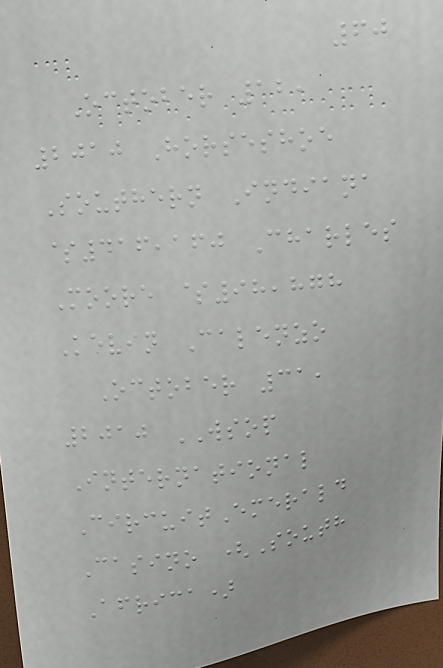60
October 12,
2010 Horseshoe
Southern Indiana
$416,160 Charles
Moore $98,878
Kevin Calenzo
October 31,
2010 WSOP
International
CircuitEmerald
Casino (South
Africa)
